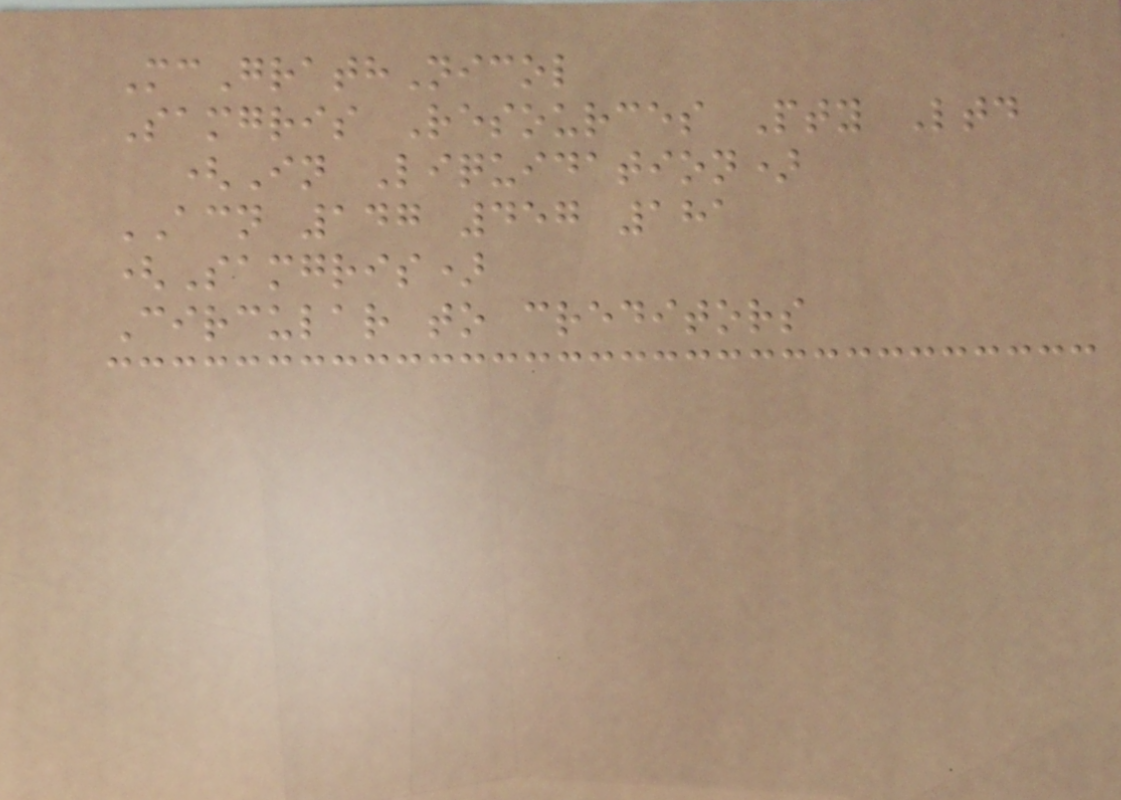McGrathNicol
Samgris Resources Pty Ltd
(In Liquidation)
ACN 147 457 181
(Samgris)
Circular to creditors
